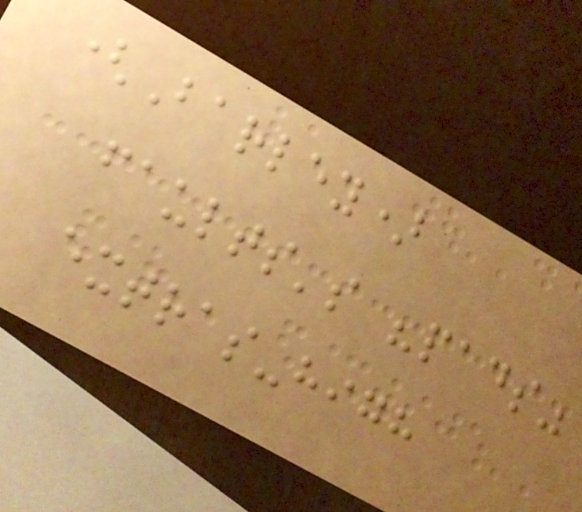(Barley)
faults's "pads"
extras-high
